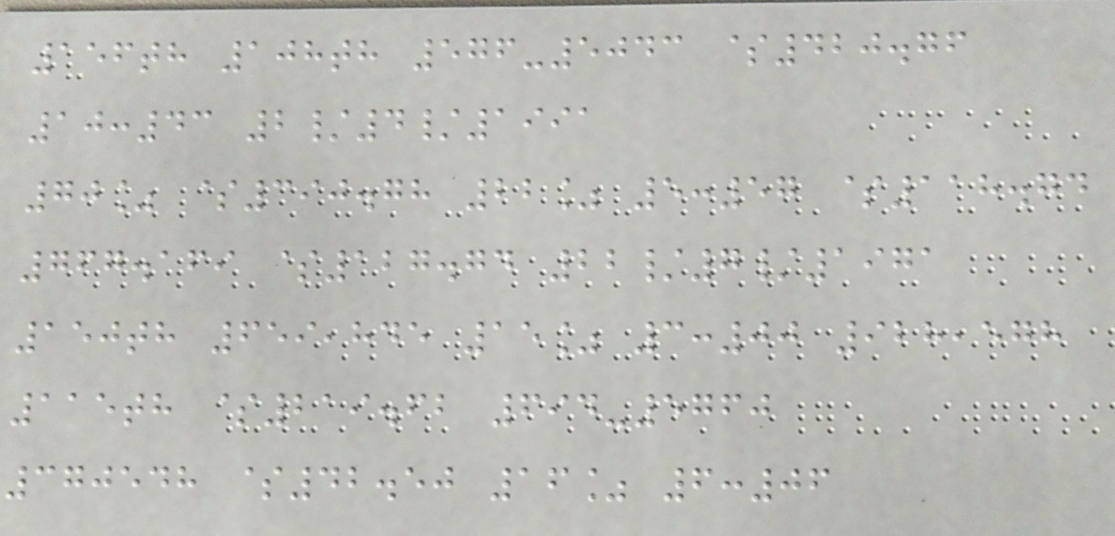156th 108th 576-5043 $420.76
10:43 2/4/1991
70% $390.78 22% 5:57 $118.74
767.169 $127.74 22/7/1971
150th 659,845 15% 3:00 928,578
115th $219.62 694-5760
370548 $42.50 16% 6:06
